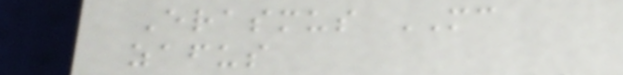Erasmus MC
zafus
